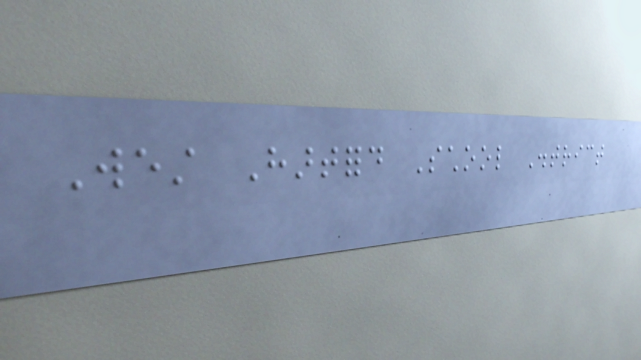West Hartford School District
